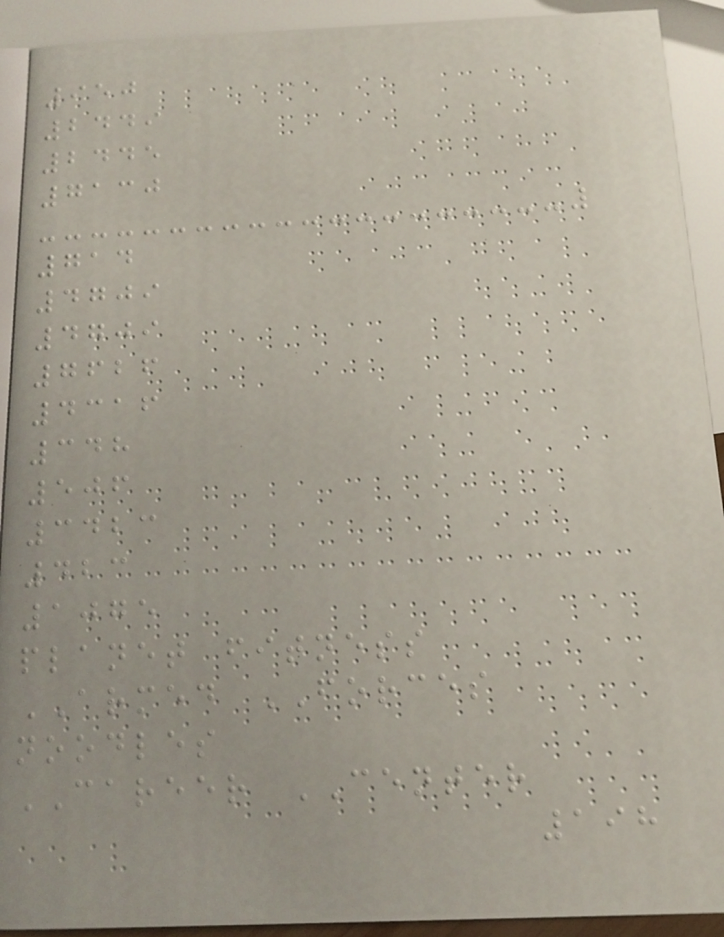950
2449
2445
7130
714
4709
4709
7626
4316
348
506
3423
423
1075
planet fitness
ARMED FORCES
noodles
CAREER CENTER
198
